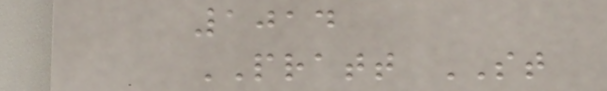1014
PRATT ST
